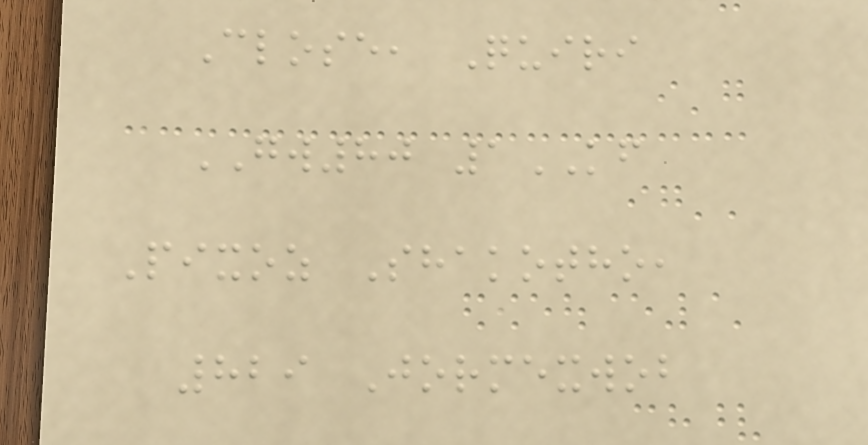Close, Quiri
GW80 1KF
Pixoz Shakotho,
829 Jormexwob
